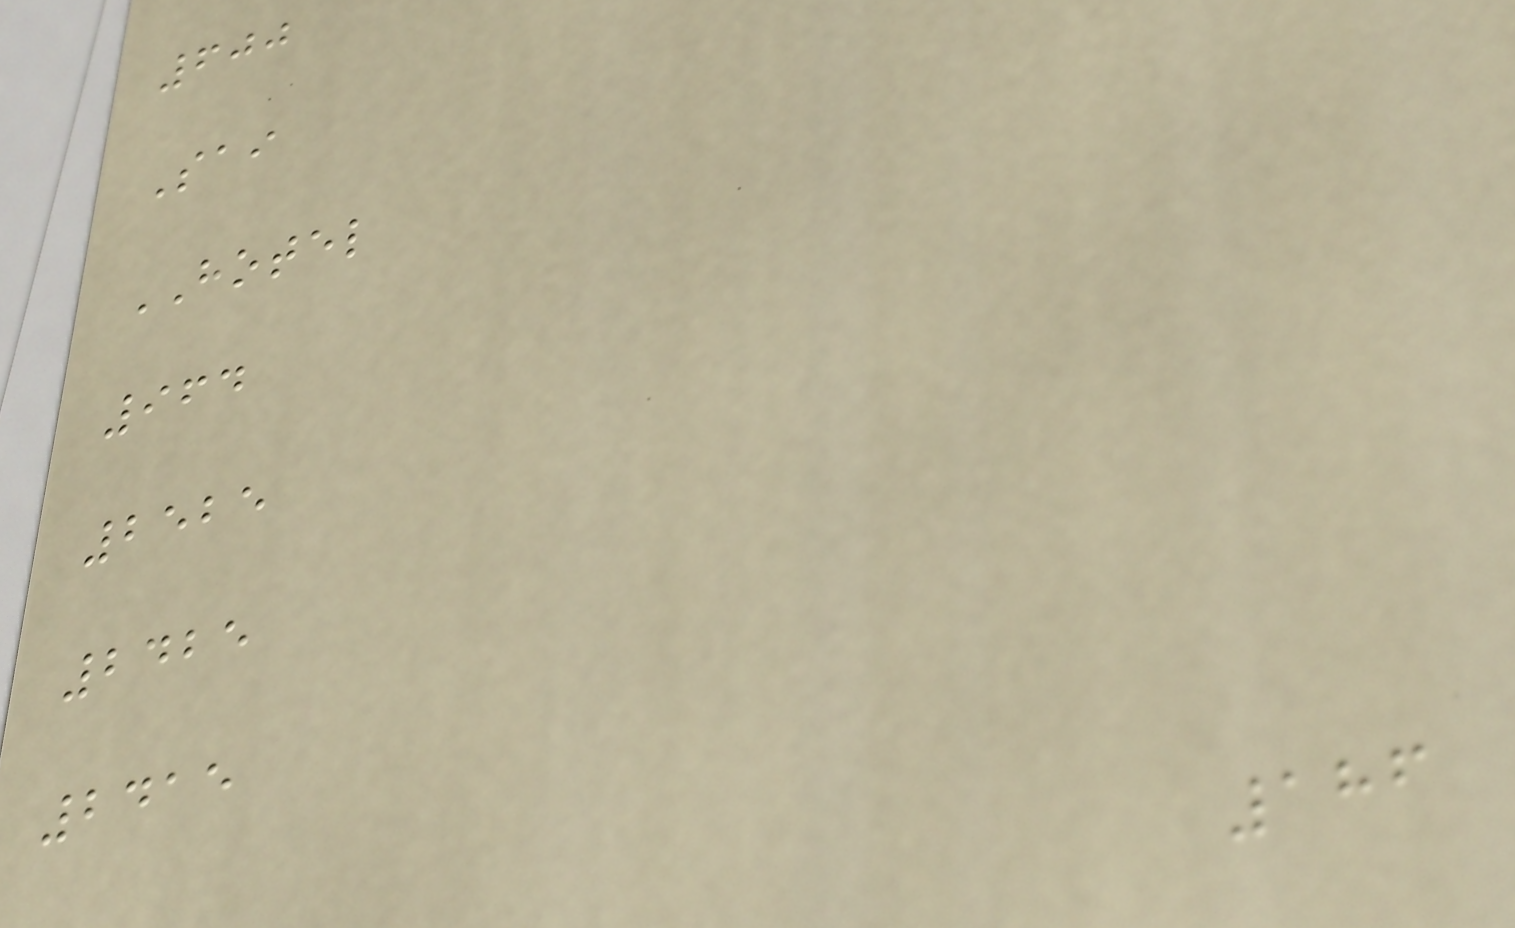600
Sai
HOTEL
964
2525
2425
2415
186
